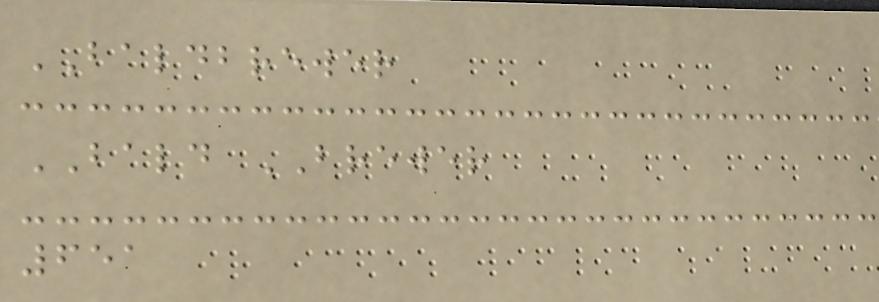BALDBREWER
BALD BREWER
651
